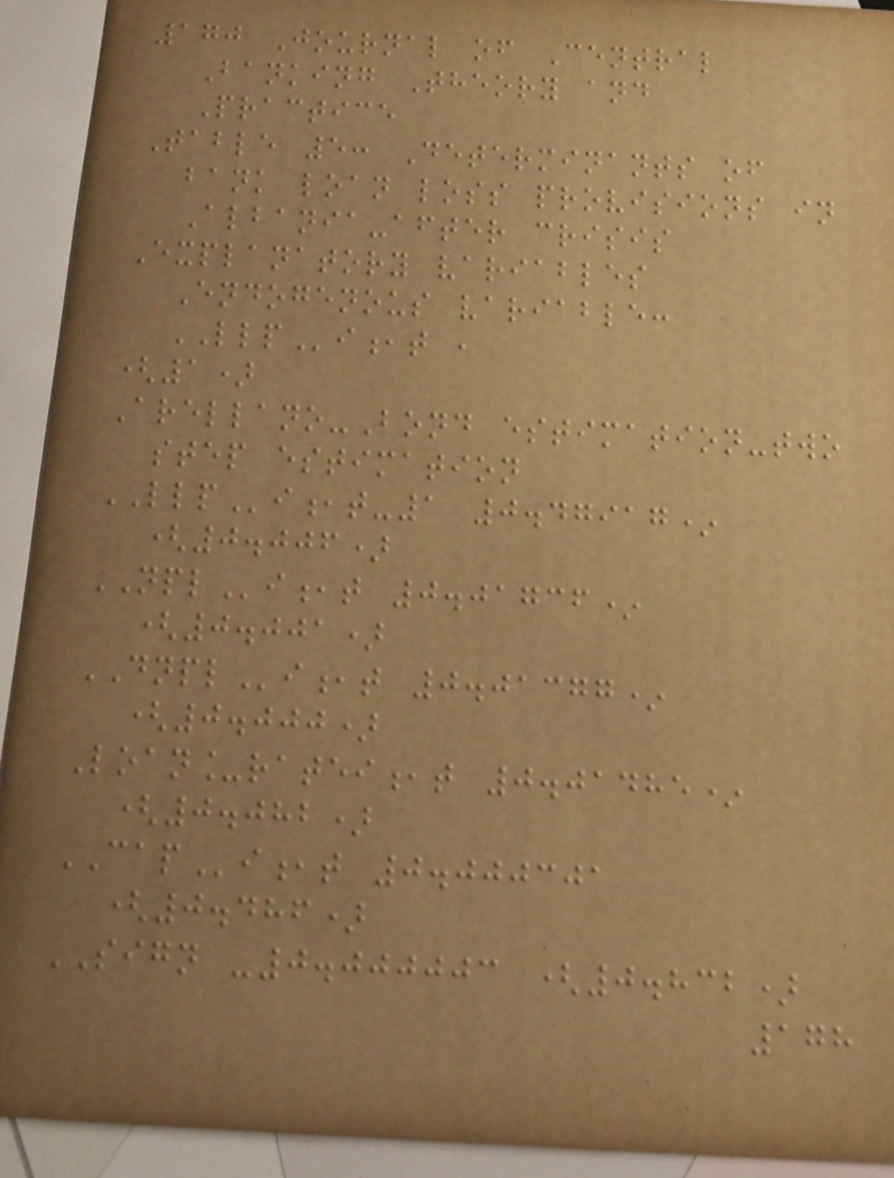170 Journal of Central
Banking Theory and
Practice
Table 5: Determinants of
bank loan loss provisions in
Albania-after crisis
Explanatory variables
Endogenous variable:
LLPi,t ,
(1)
Arellano-Bond estimation-two
step estimation
LLPi,t-1 0.47917*
(0.006)
NPLi,t 0.01736*
(0.001)
DNPLi,t 0.01377*
(0.000)
Loan_ratei,t 0.01485*
(0.082)
CAPi,t 0.000301
(0.486)
SIGN -0.000003 (0.832)
178
